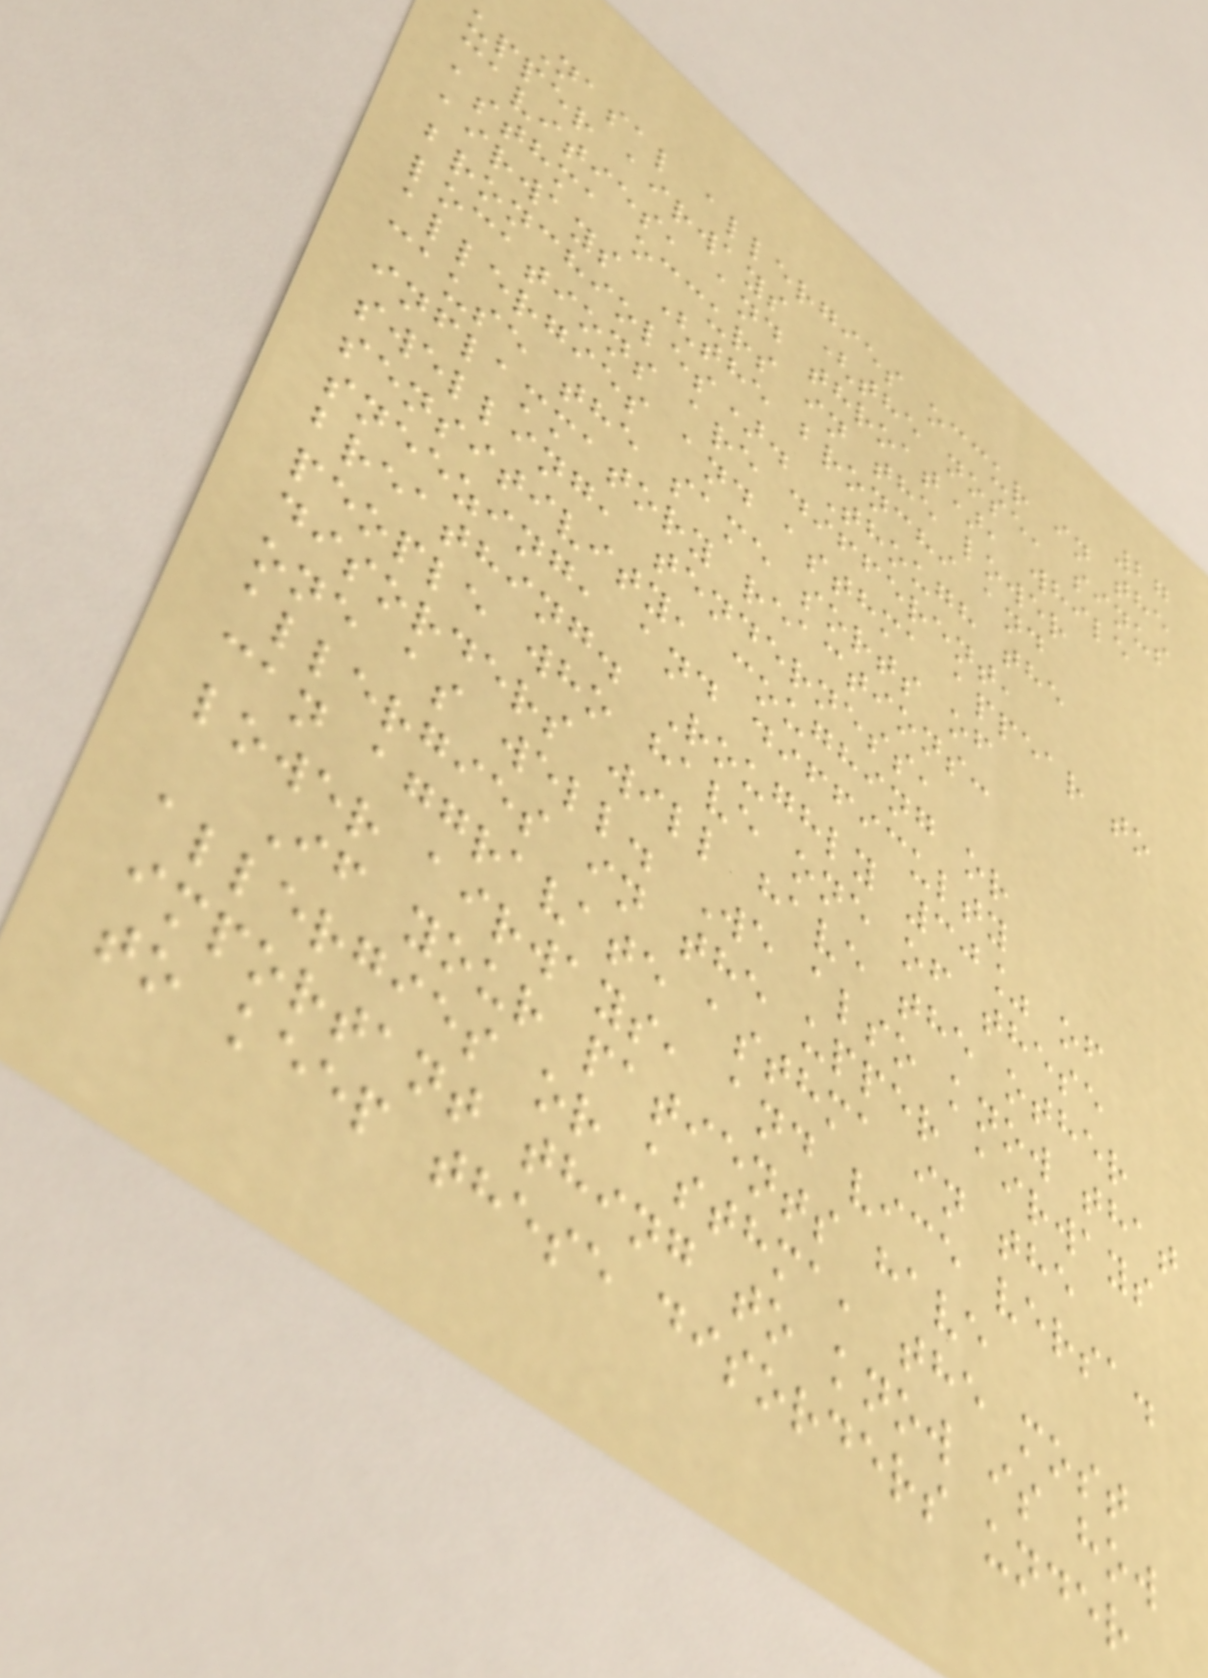27
Nasal allergies occur in the
upper airways (the nose, sinus
cavities, and throat), while
asthma occurs in the lower
airways (the bronchi and
bronchioles). Though the
locations are different,
allergies and asthma appear to
cause the same sorts of
inflammatory reactions:
swelling, tenderness,
sensitivity, coughing or
sneezing, and difficulty
breathing. Roughly 30% of
people who have one of these
disorders will have the other
one as well. We also know that
allergies in the upper airways
can aggravate asthma in the
lower airways, and vice versa.
If your patients have
allergies or asthma, the most
important thing to know is how
to keep these disorders under
